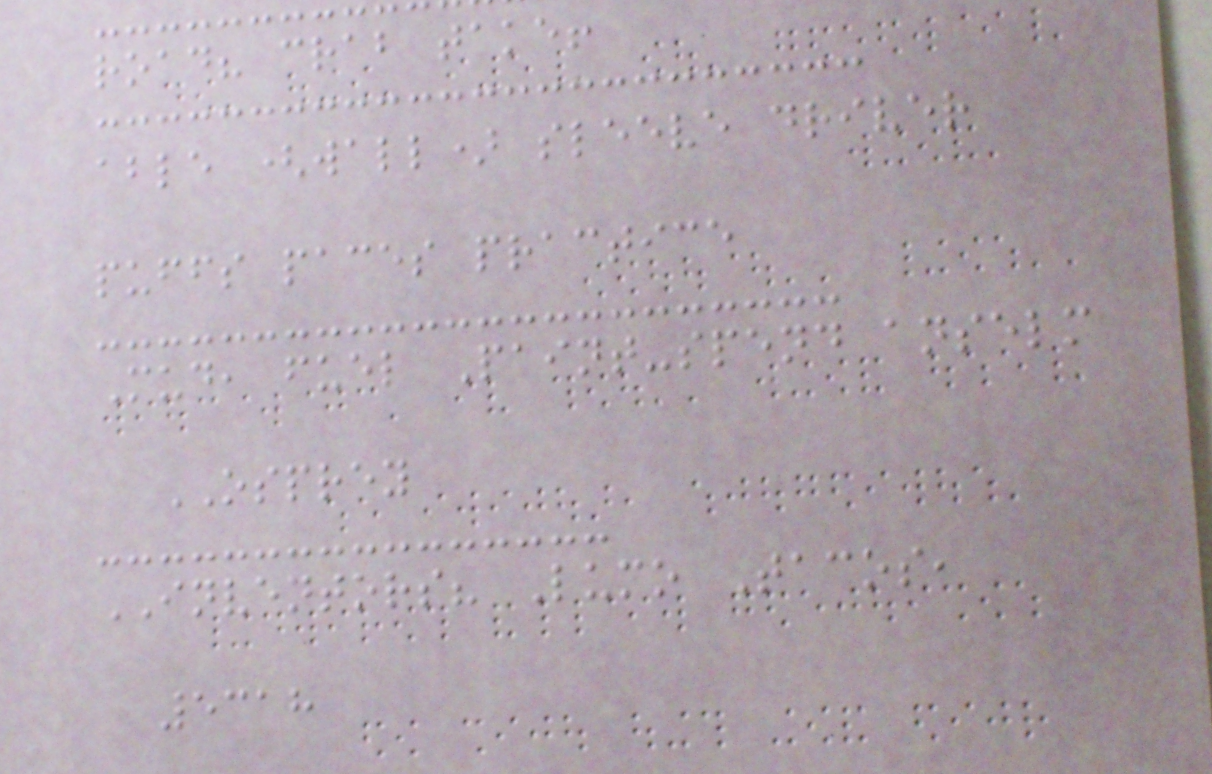road? crab take!
able (wall) sleeve driver
puffs paces practice
Mud, fuel Paint-spend anselm
OSPREY
INVENTORS? Lumo Tacos,
5318
